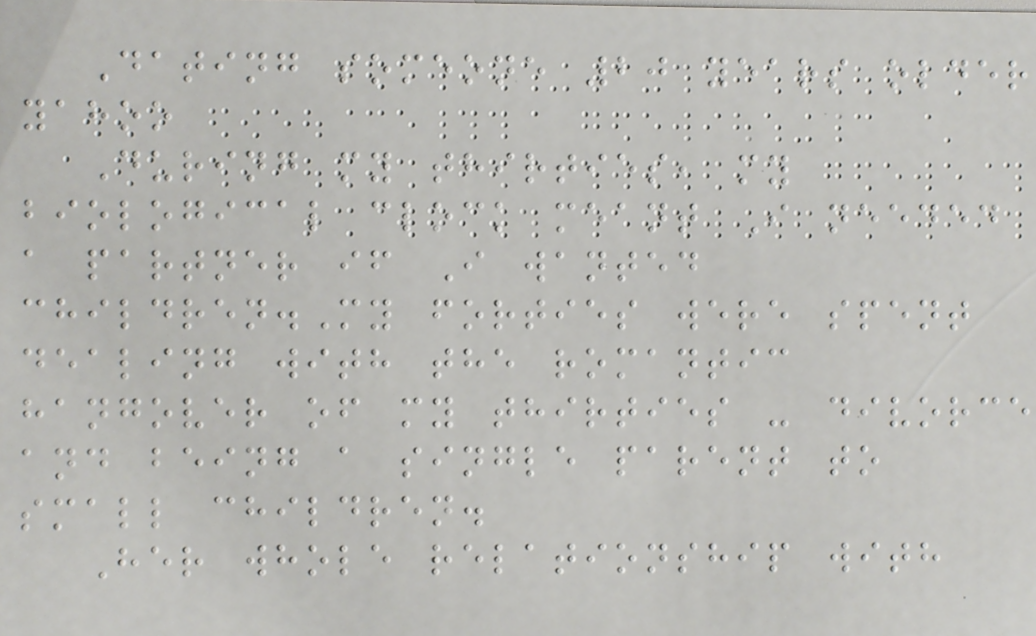Dating someone 20 years older
yahoo
During my thirties, my
biological clock meant I needed
a partner if I wanted
children.My forties were spent
dealing with the romantic
hangover of my thirties - divorce
and being a single parent to
small children.
Her whole relationship with
